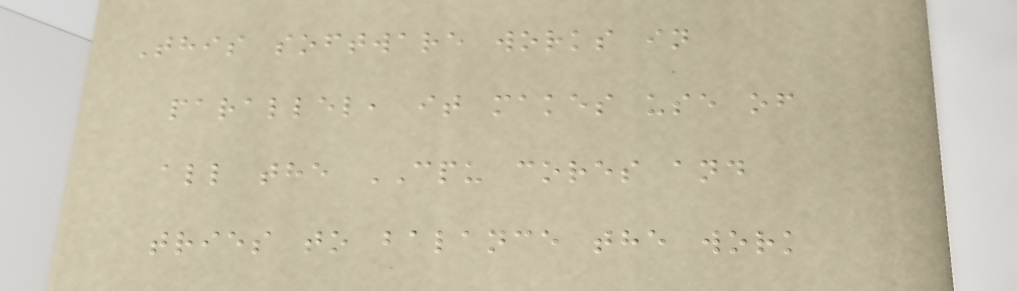This software works in
parallel, it makes use of
all the CPU cores and
tries to balance the work
